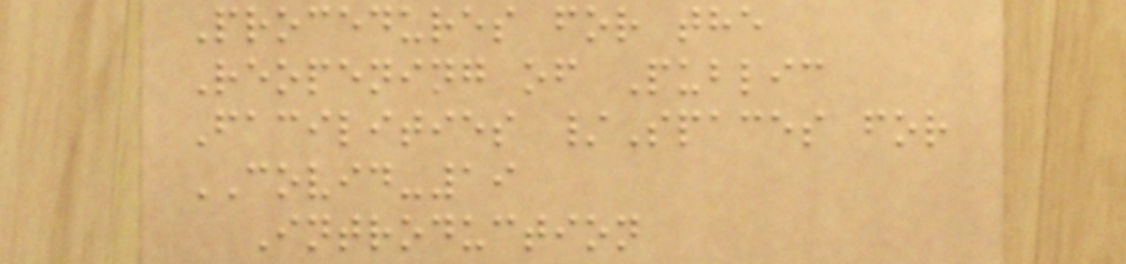Procedures for the
Reopening of Public
Facilities /Spaces for
COVID-19
Introduction
